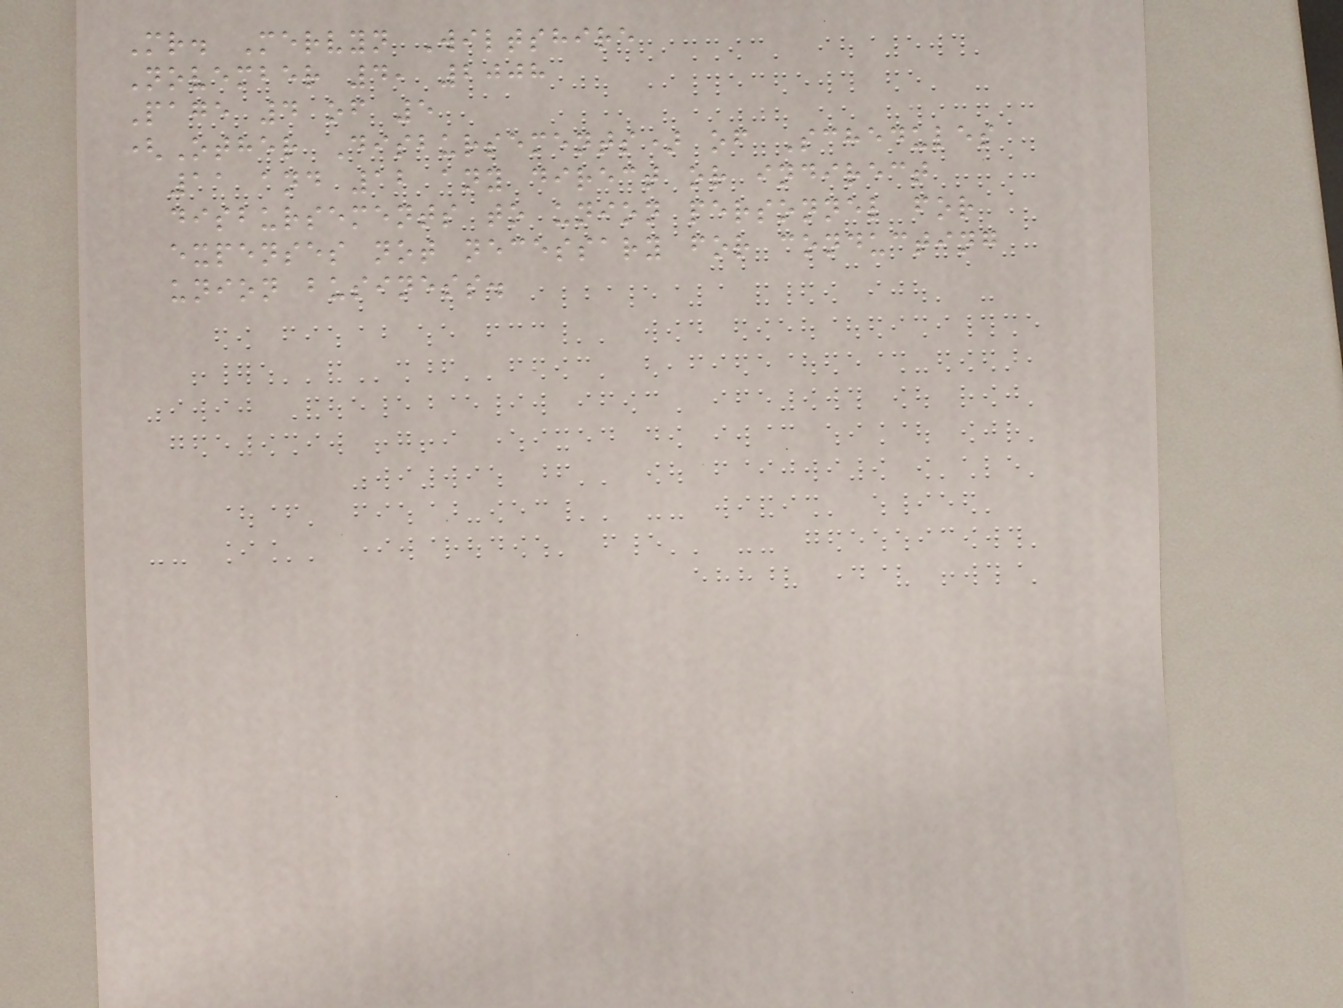Mr. Mervyn Wiltshire
November 4, 2008
Page 4 of 5
(Other Disbursements) of Schedules
11 and 12 any direct or indirect
disbursements to union personnel for
expenses not necessary for conducting
union business.
